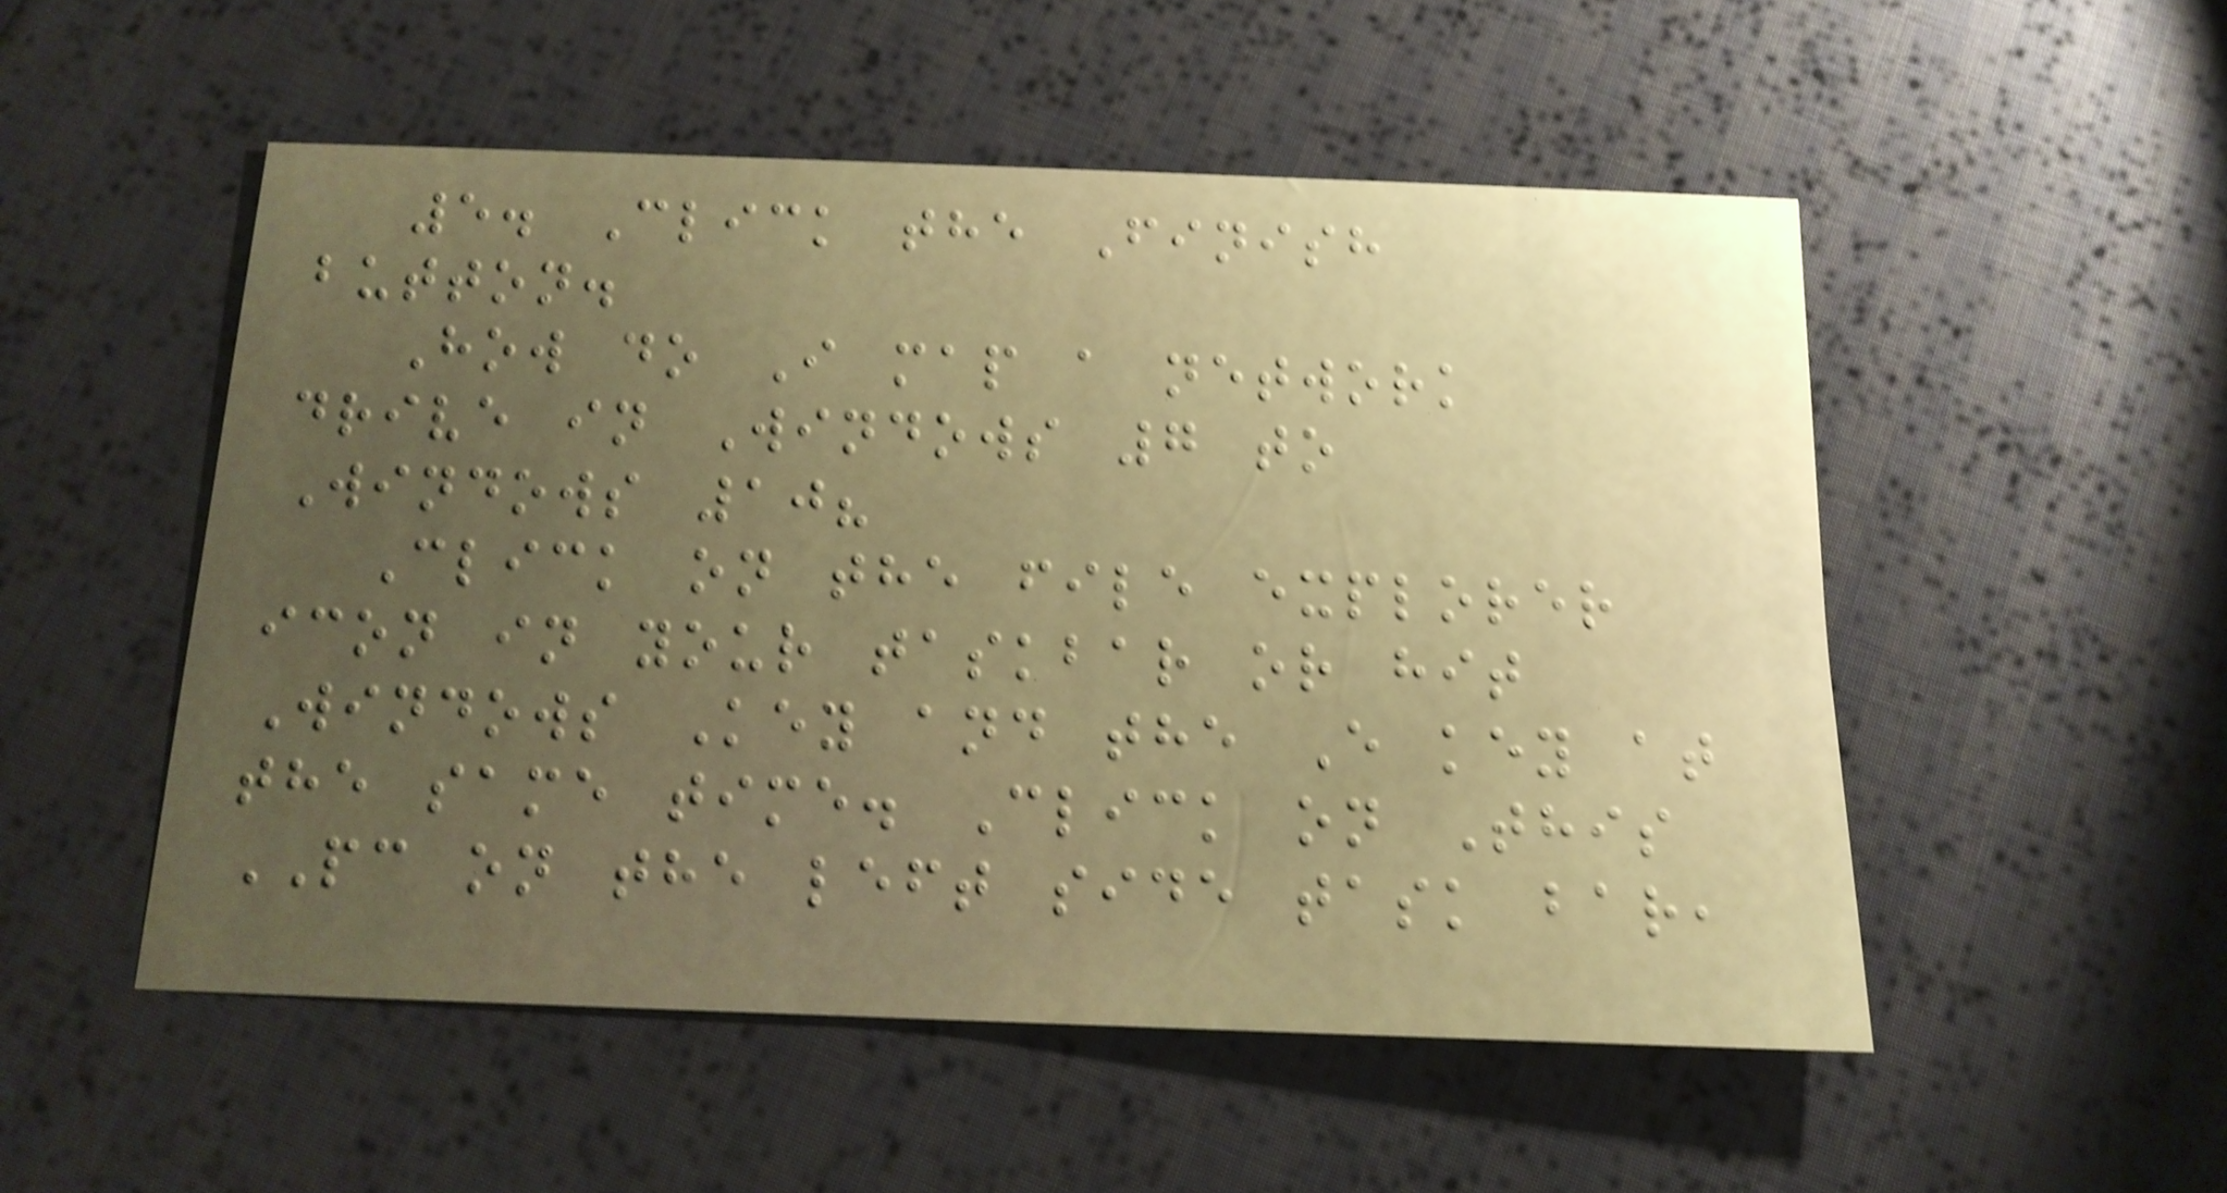5. Click the Finish
button.
How do I map a network
drive in Windows 7 to
Windows 10?
Click on the file explorer
icon in your taskbar or hit
Windows Key and the E key at
the same time. Click on This
PC on the left side task bar,
